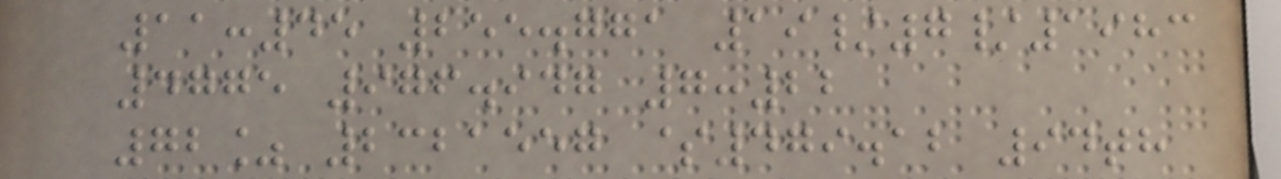11:45 255.771 19/7/1983
4775 976.947 7:22
72% 2321557 $479.12 94th
